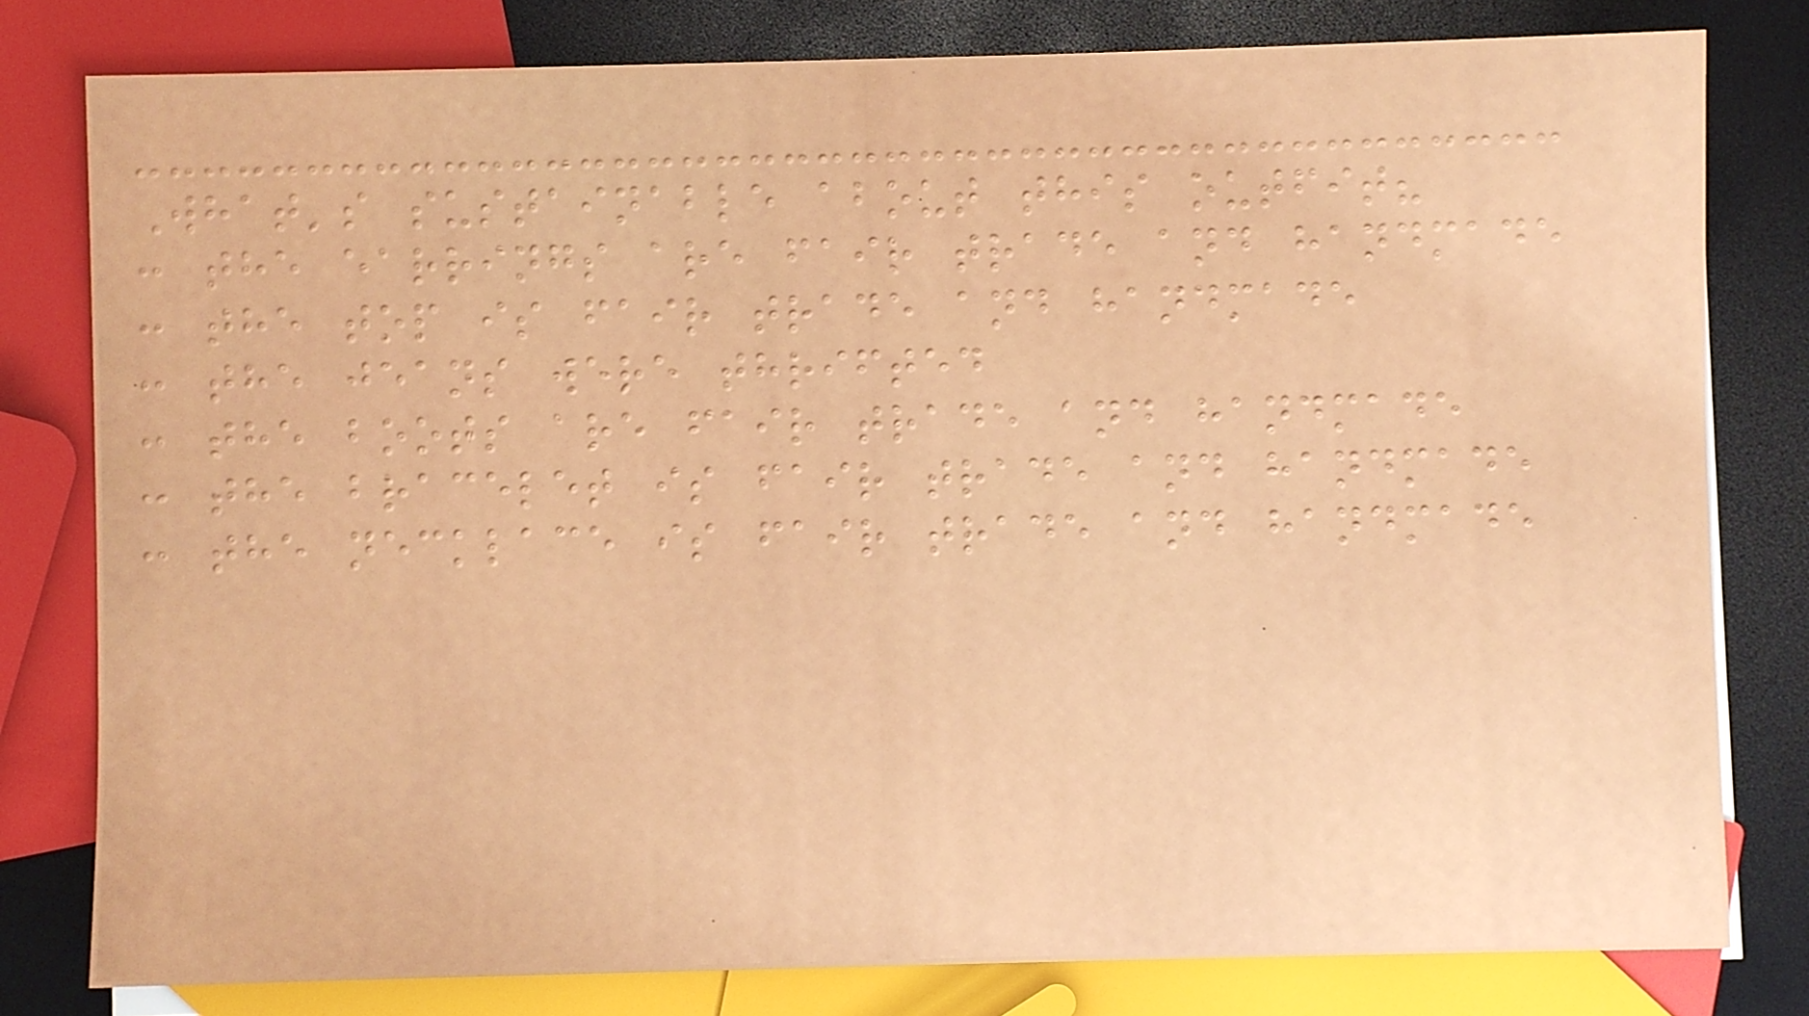What's sustainable about this outfit?
: the earrings are fair trade and handmade
: the top is fair trade and handmade
: the jeans were thrifted
: the boots are fair trade and handmade
: the bracelet is fair trade and handmade
: the necklace is fair trade and handmade
